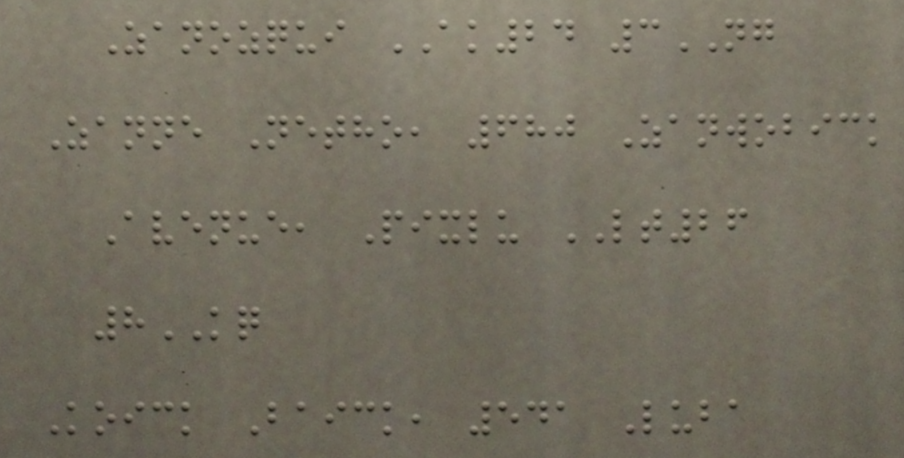Zanozqui AK24 3NG
Zanne Netho, 680 Zanwobick
Avenue, Pixlu LT26
8KQ
Koick Baick, 541 Luba
